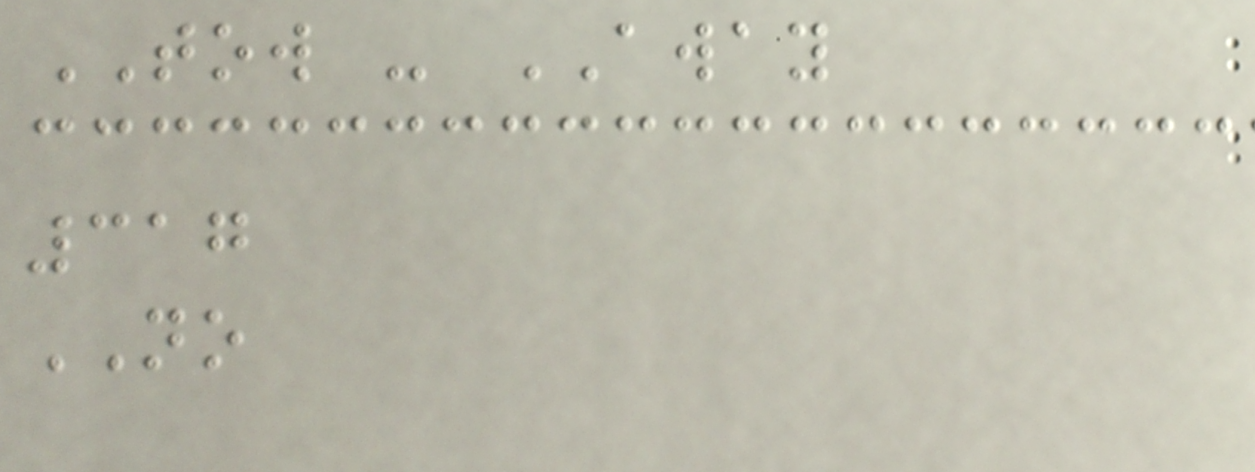TOW - AWAY
317
NO
